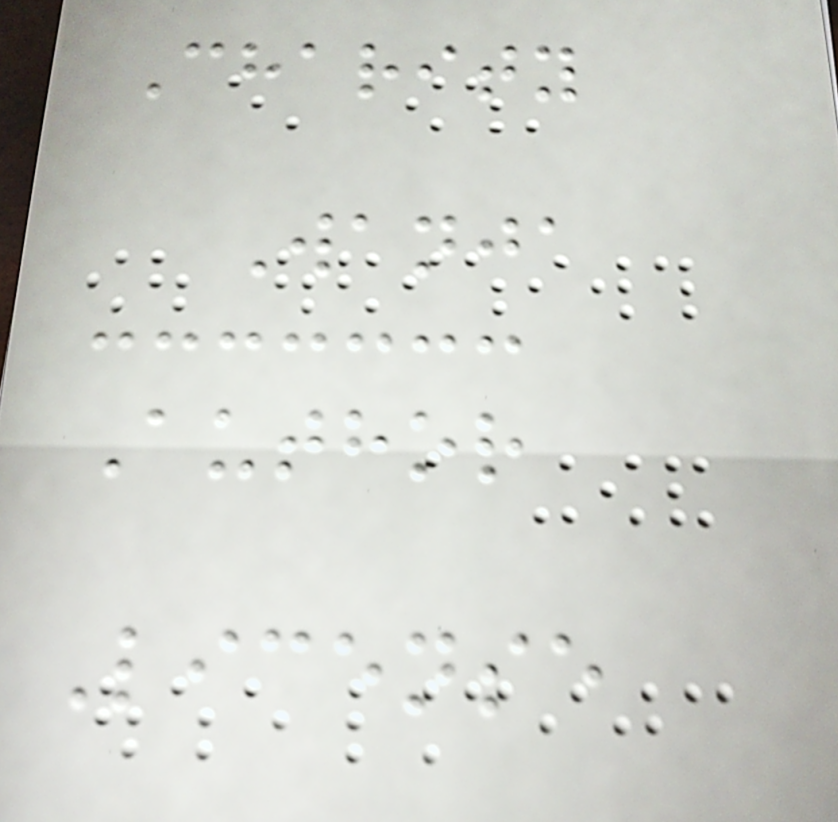Charity
Wanja
Author
License
